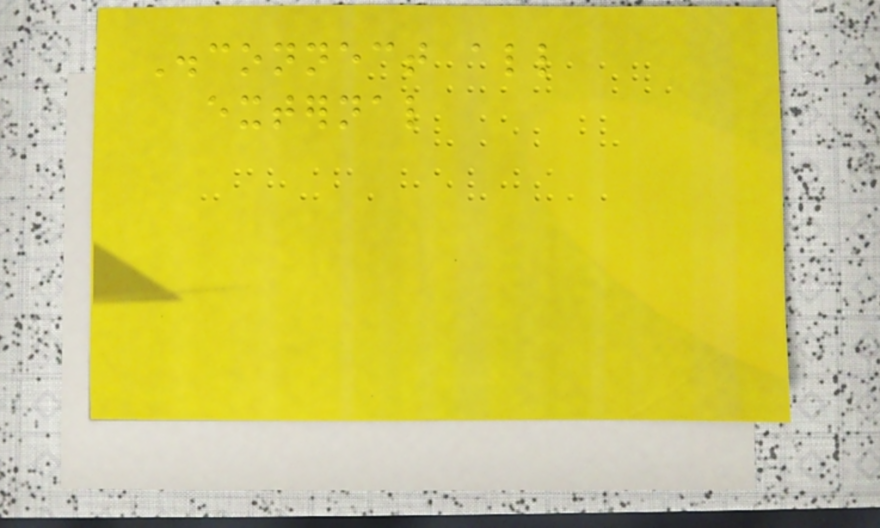Disconnect all
external
